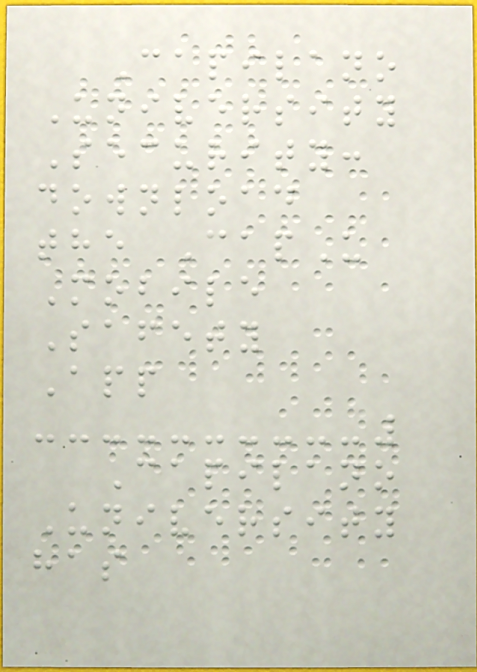Capilano
University
Security:
download
the CapU
Mobile
Safety
App
Capilano
University
has
